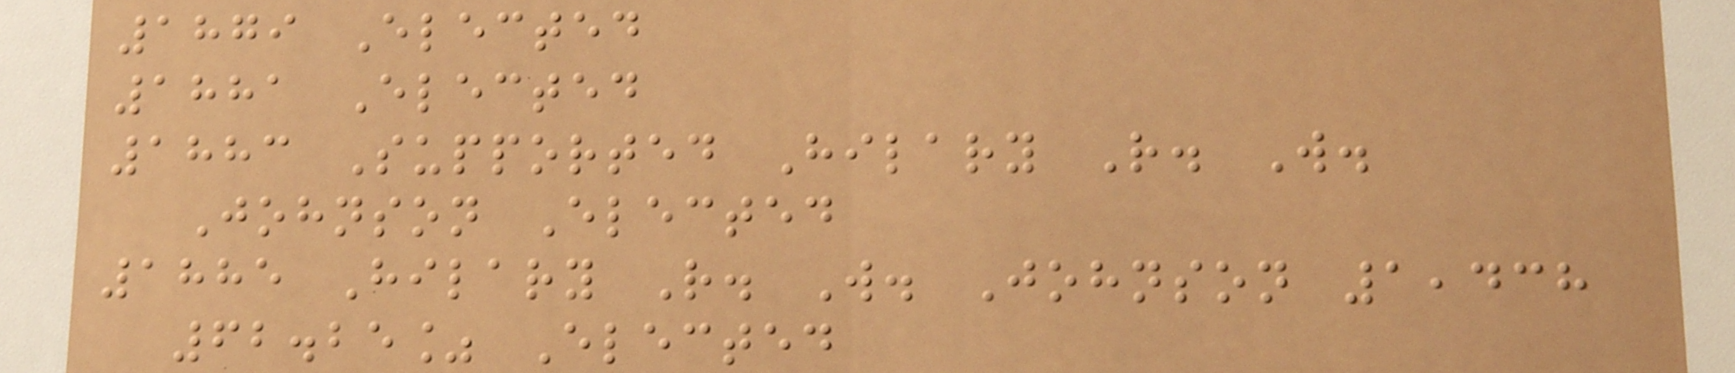1879 Elected
1881 Elected
1883 Supported Hilary R. W.
Johnson Elected
1885 Hilary R. W. Johnson 1,438
62.25% Elected
